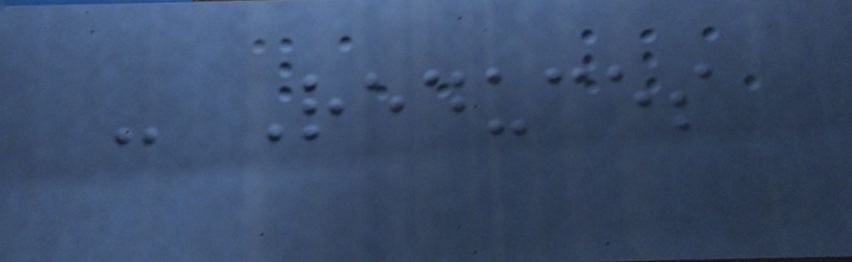- Reduces
